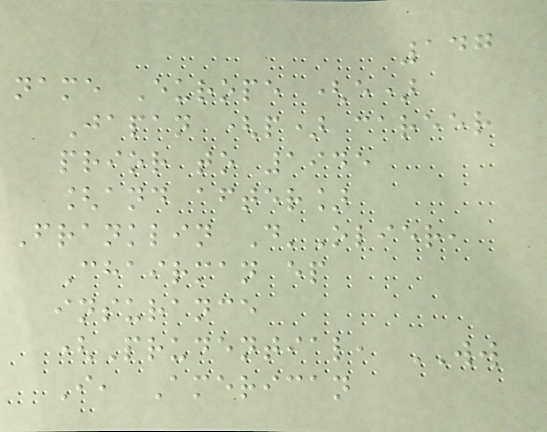147
name Europe (e)
Japan (p) career
prior to 1945
[and after]
Franklin D'Olier,
Chairman ep
insurance
(Prudential, WW
I, American
